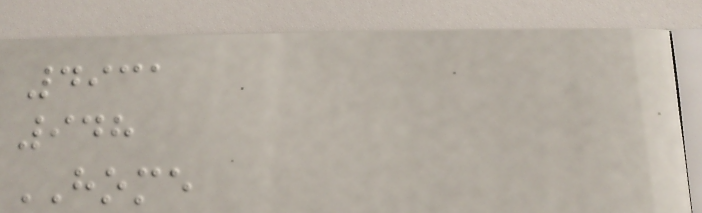4931
948
HOME
